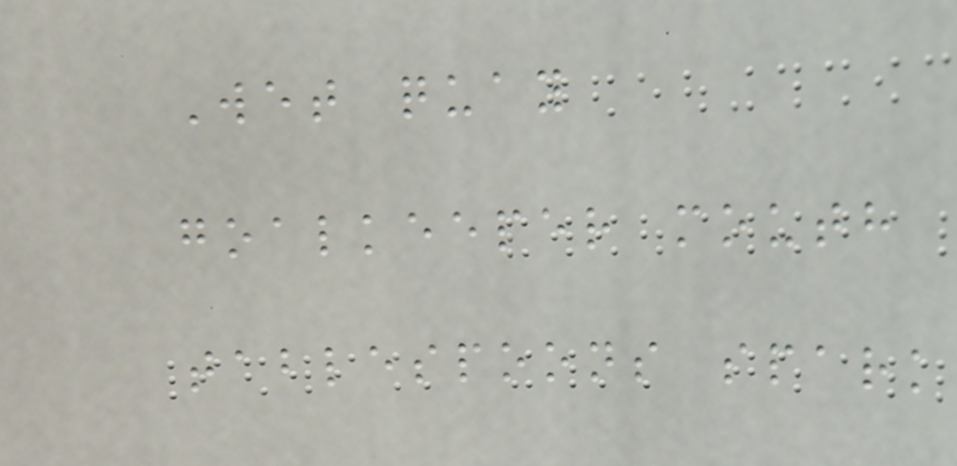Wet quay
goalkeeper mouth
tablespoons spark
